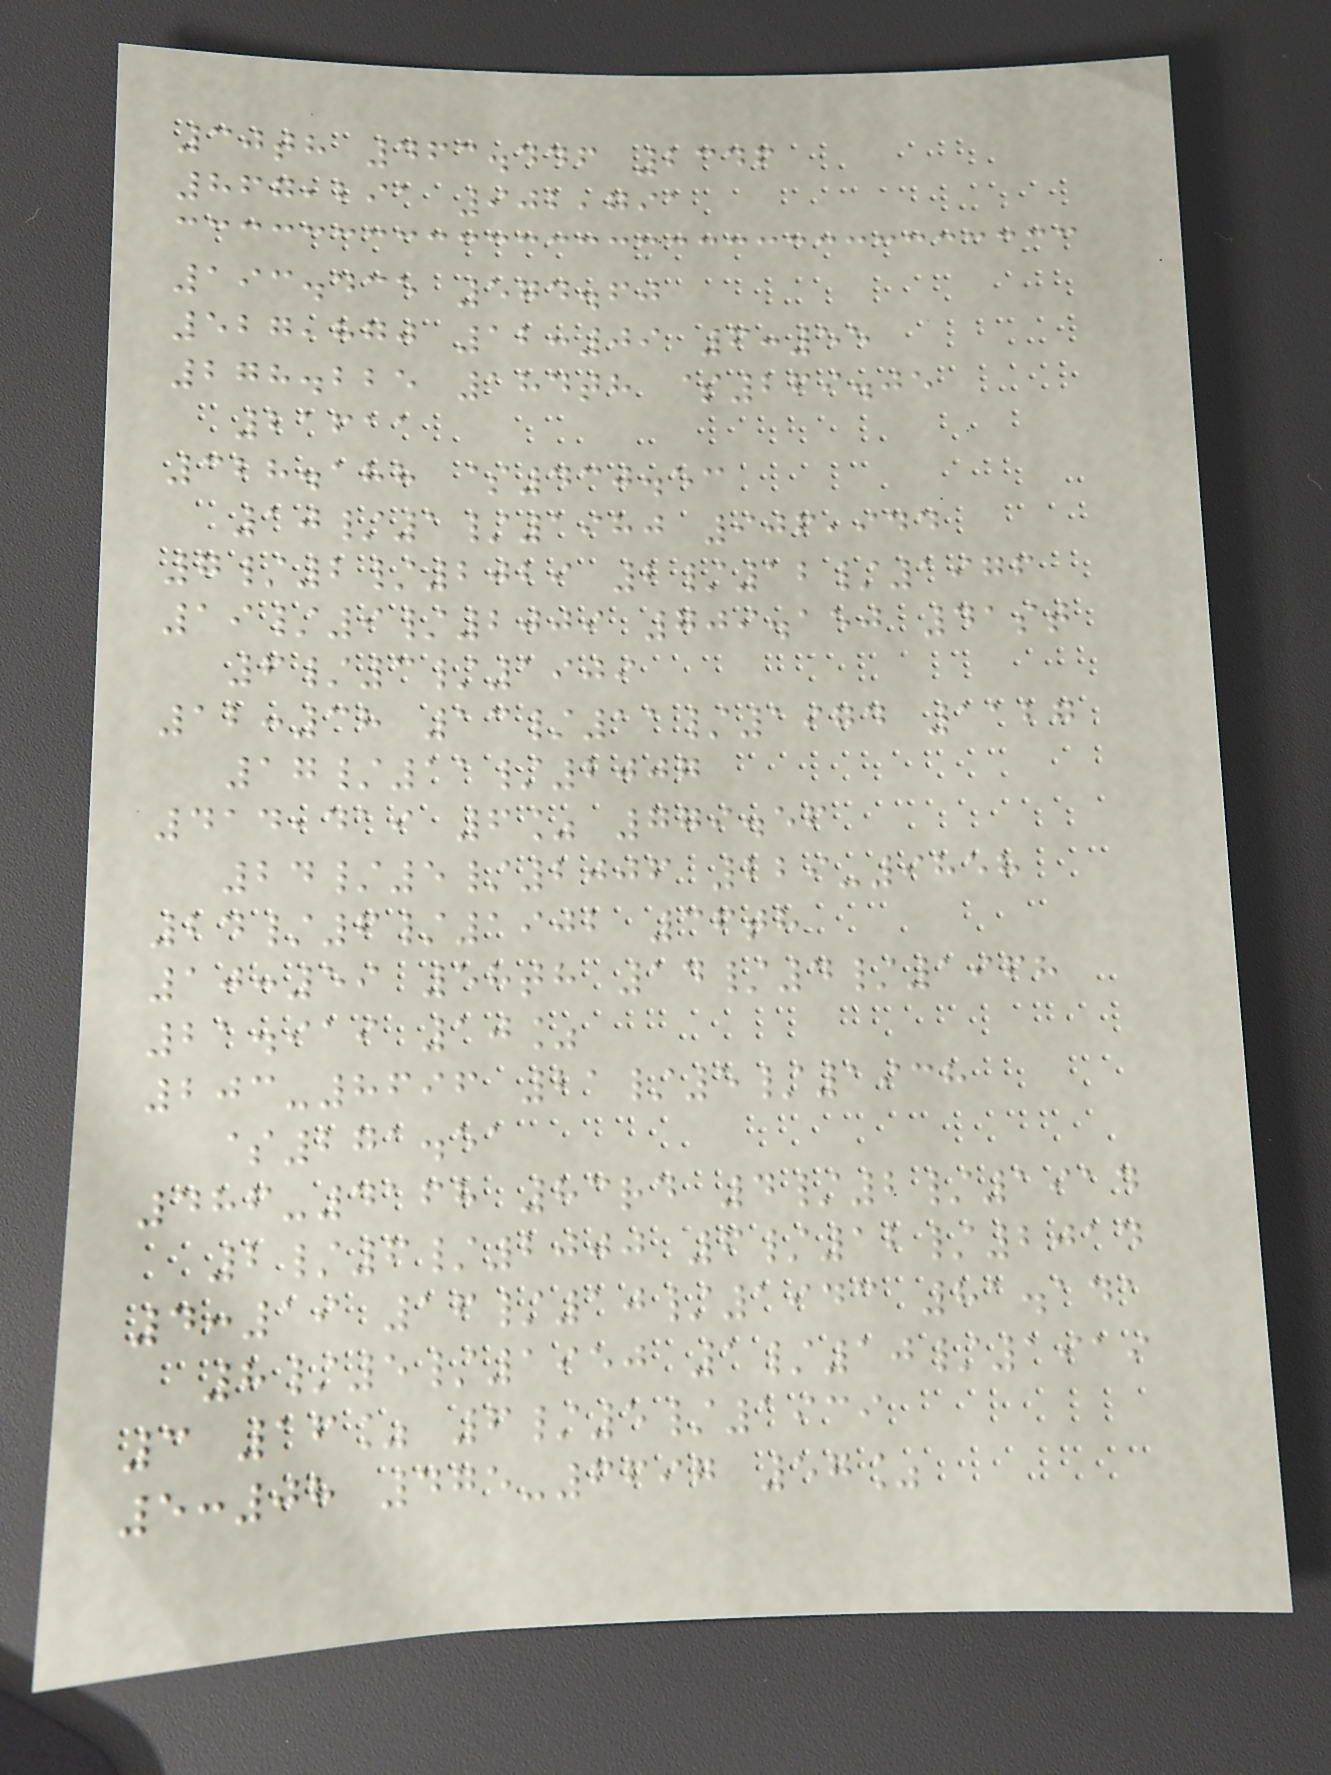30th 463.446 2346
867,291 902,791
193.435 574.60
527,870 12:09 6:55
278.225 184th $269.05
21611
328.188 $430.53
10/1/1980 906,944
7/2/2029 2/12/1976
19/9/2009 709.150 41st
6/3/1909
12:38 13/11/1974 1127
17/11/2007
414,419 6% 779.56
24/5/2006 229-9858
24/6/1902 36th
10:59 58th 14/4/1968
21.919 10%
203-8696 21/5/1938
$271.51
486-4168 83rd 4/2/1914
2/6/2000 6/12/2014
4:19 16/10/1943 81.141
8/5/1950 1/10/1919
3 16% 6/5/1939
5:08 475-6697 57%
